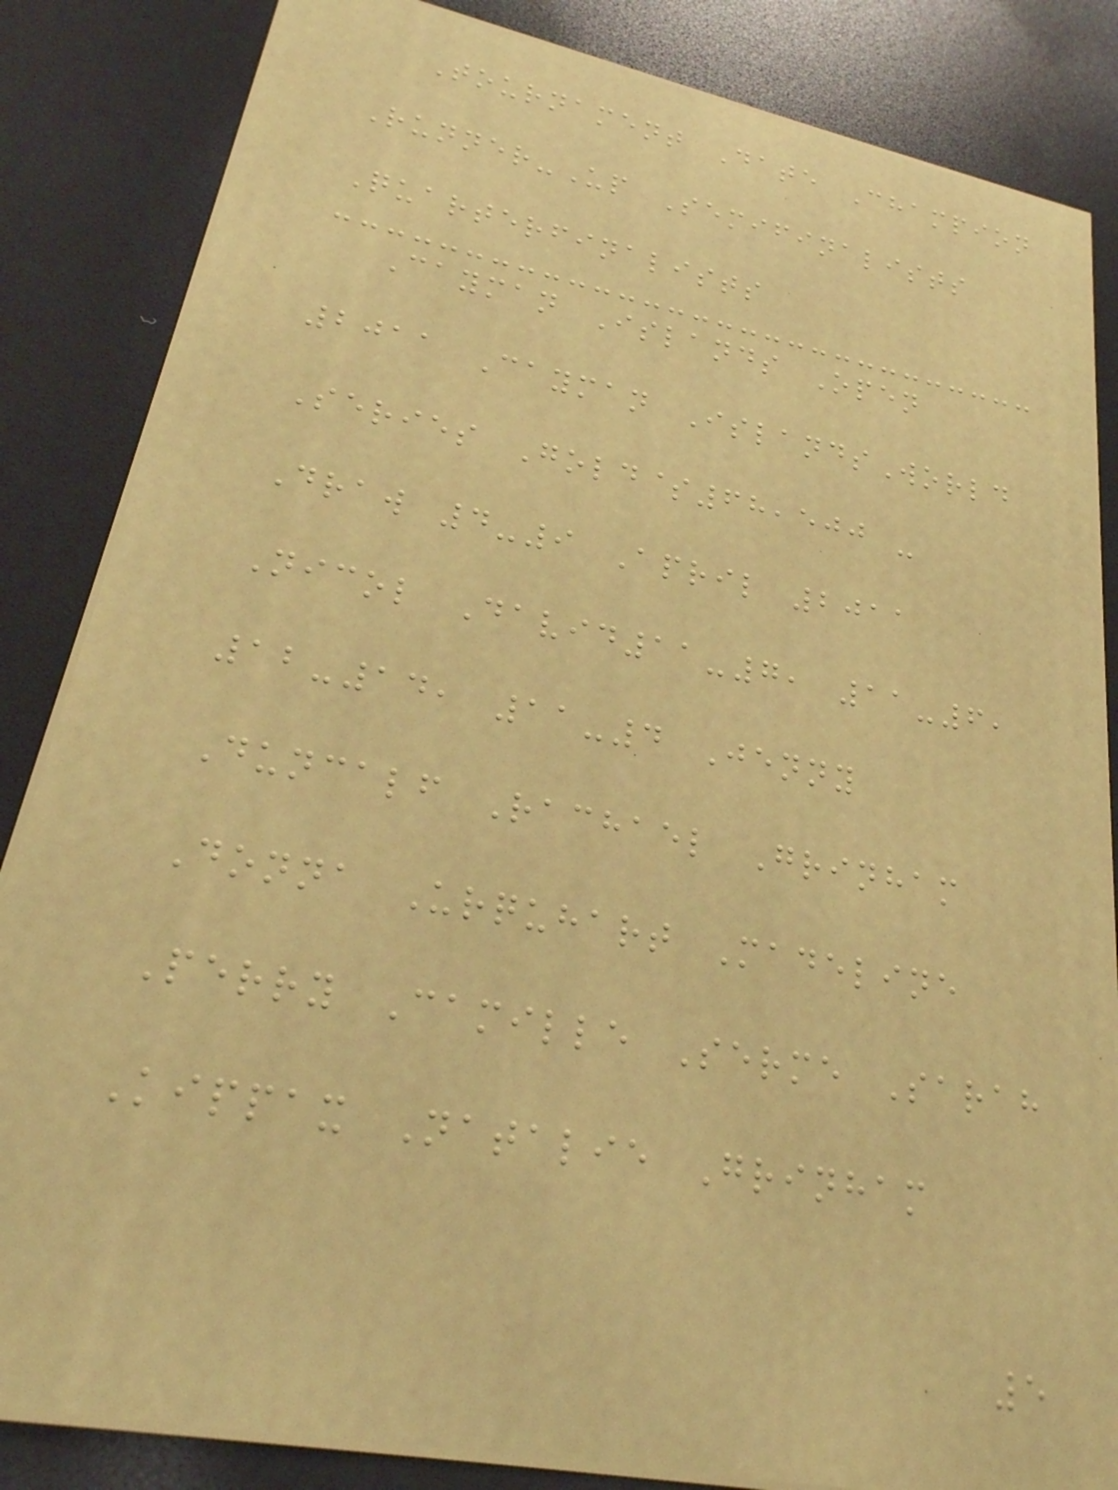Tournament Date Champion
Runner-Up Semifinalists
Quarterfinalists
Cayman Islands Open
2011 Cayman IslandsWorld
Series Gold$68,500 -
Draw 4-9 April 2011
Nicol David11-7, 11-6,
12-14, 11-4 Jenny
Duncalf Rachael Grinham
Donna Urquhart Madeline
Perry Camille Serme Sarah
Kippax Natalie Grinham
5
